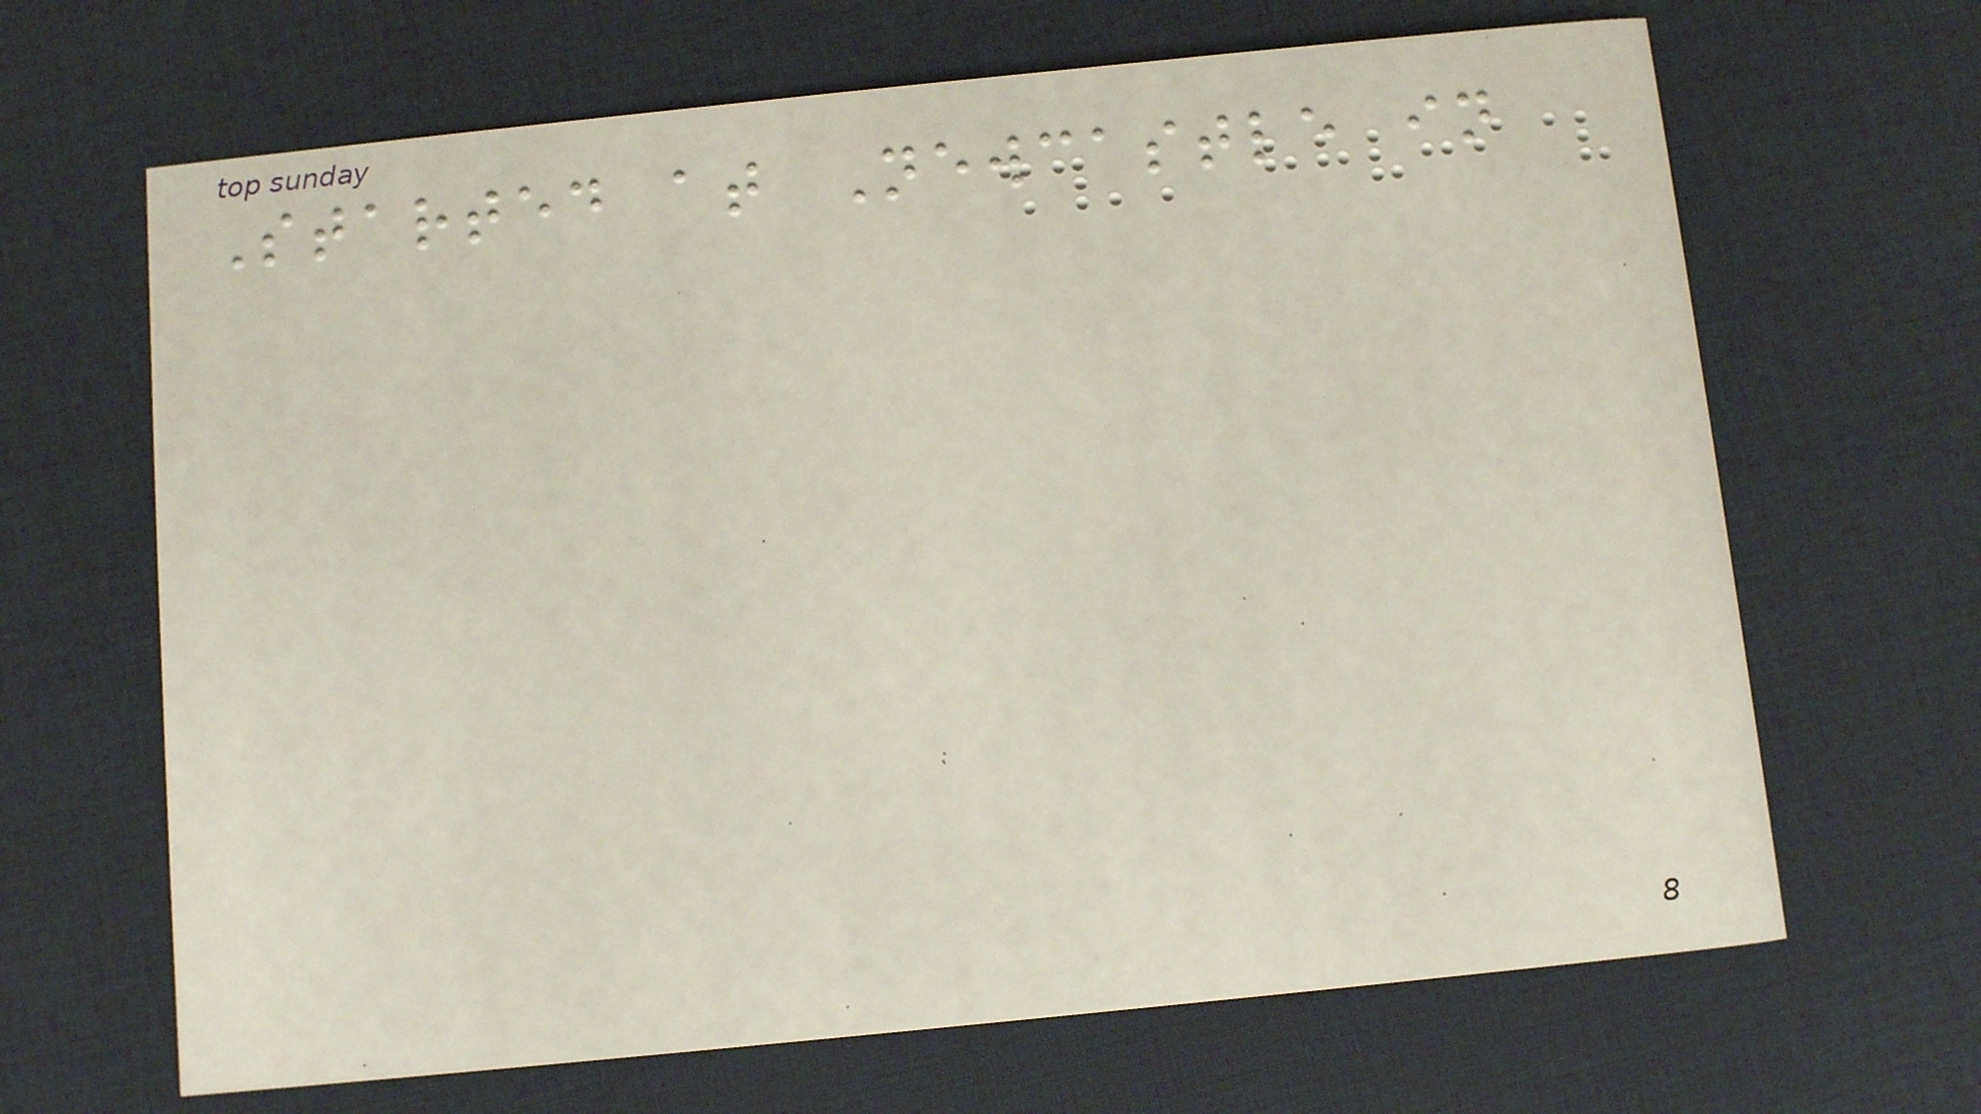Started at Newcastle in
